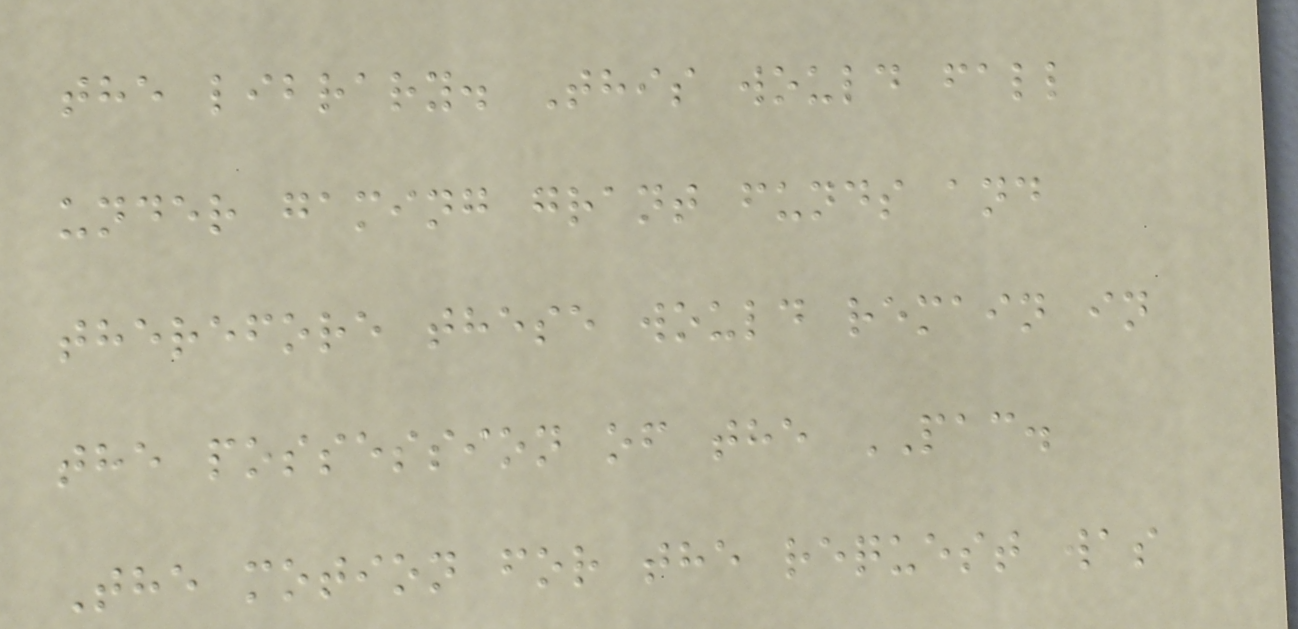the library. This would fall
under gaming grant funds and
therefore these would remain in
the possession of the PAC.
The motion for the request was
